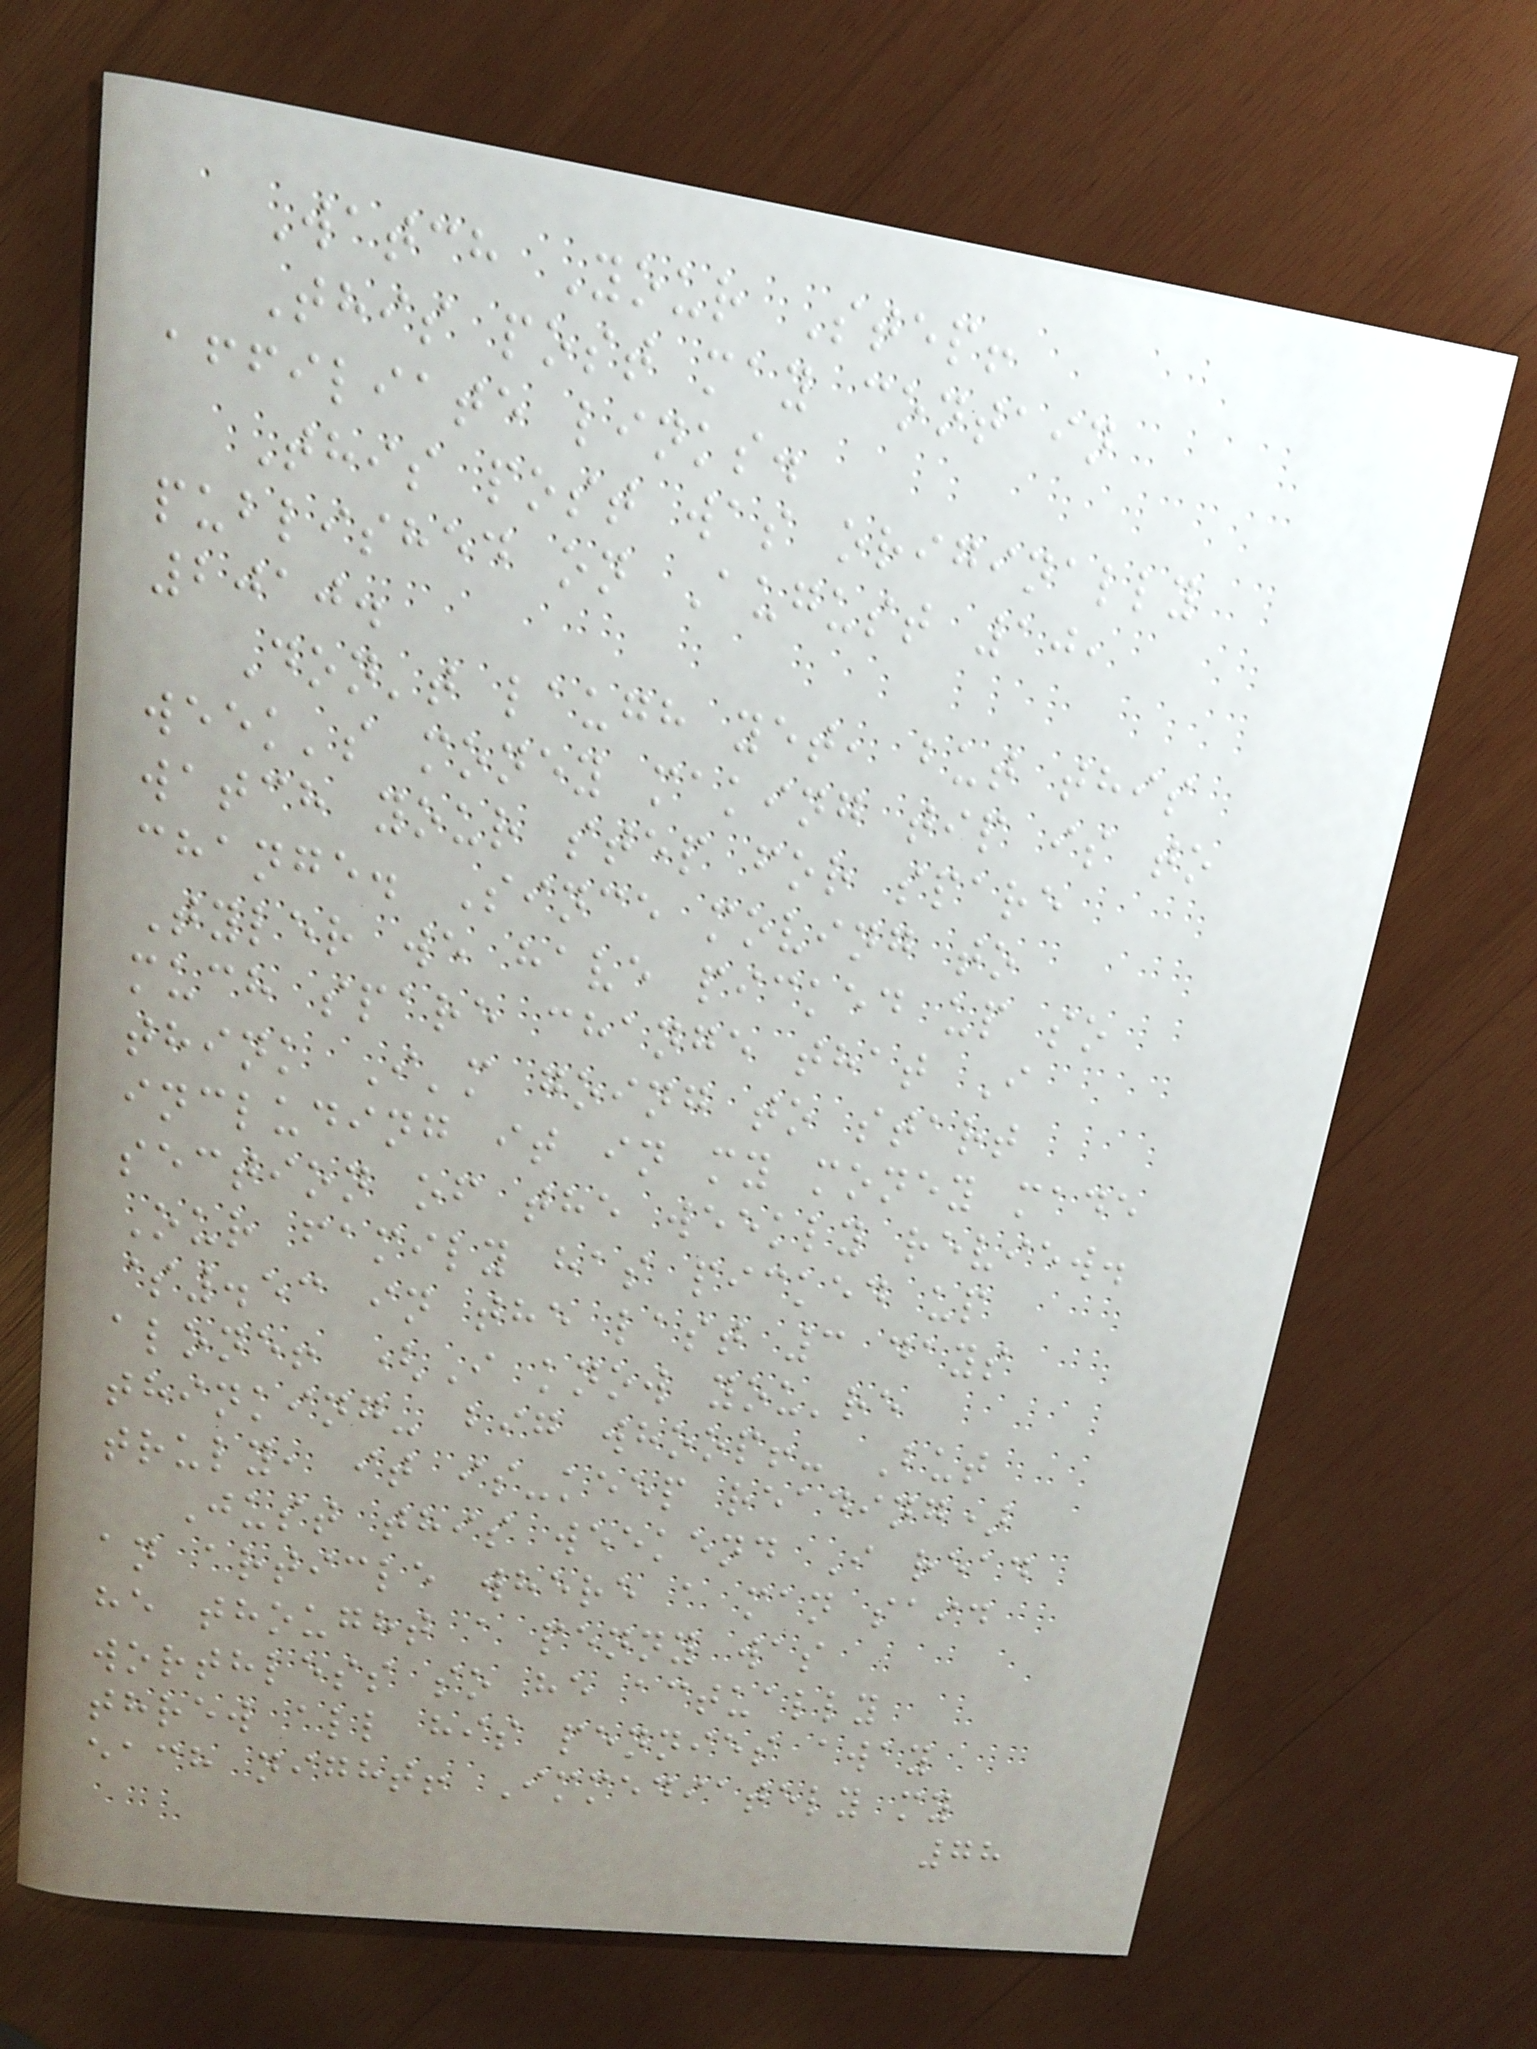Watch Your Step!
This post may contain
affiliate links.
This post was originally
published on August 10,
2010.
Don't laugh yet, but this
week's money making tip is to
watch your step for spare
change. Since moving to
Tyler we have picked up so
much spare change that I
think I'm going to start
including it in my money made
section of the weekly review.
Our family has picked up
$.53 in the last 3 days
alone! (I know you're
thinking- big whoop!- But
truly, it is-keep reading)
Just this weekend I read
an article where a man said
he thought a penny was
worthless so he actually
threw all his pennies away
each night! Immediately my
78
